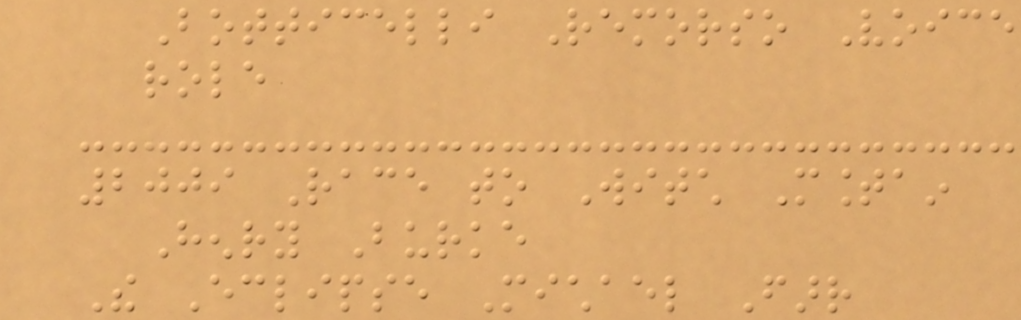Botticelli Remorso Voice
role
2009 Race to Witch Mountain
Henry Burke
The Eclipse Michael Farr
